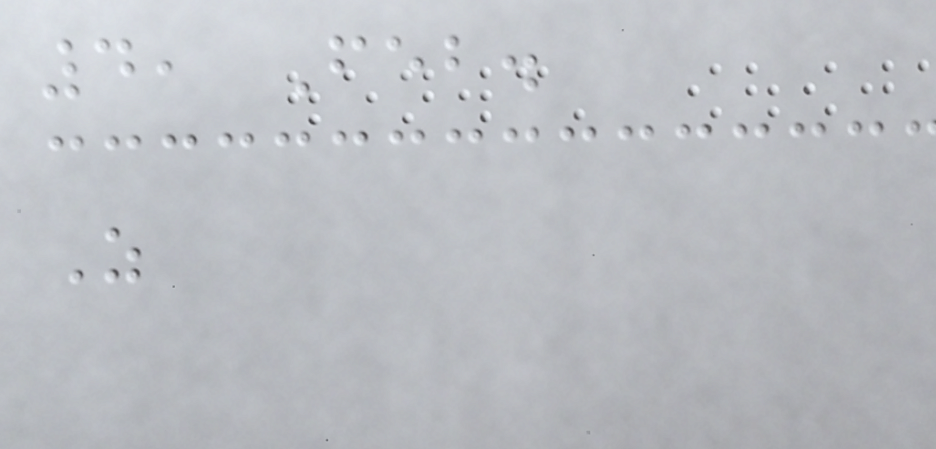4, Feb.
As
